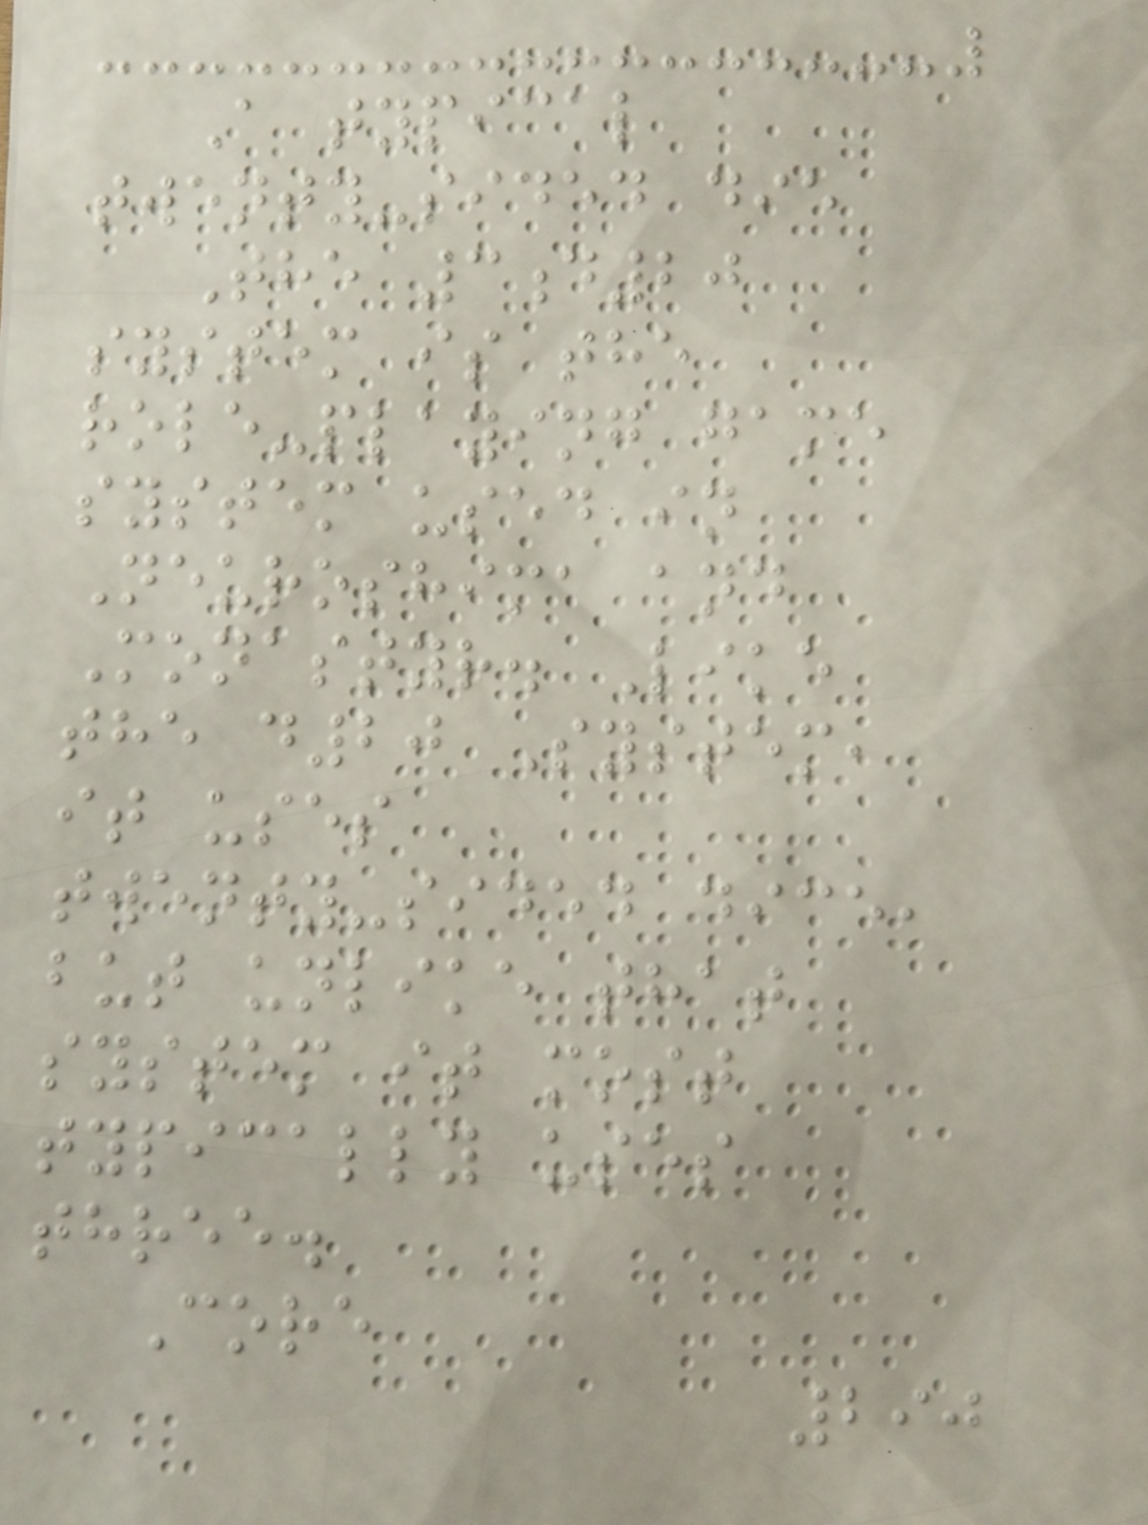A typical
twenty-sided die
The 3d20
system is the
role-playing game
system used in
Neuroshima and
Monastyr. Like
the d20 System,
it uses
twenty-sided dice,
but unlike that
system it most
typically uses
three.
Core
290
